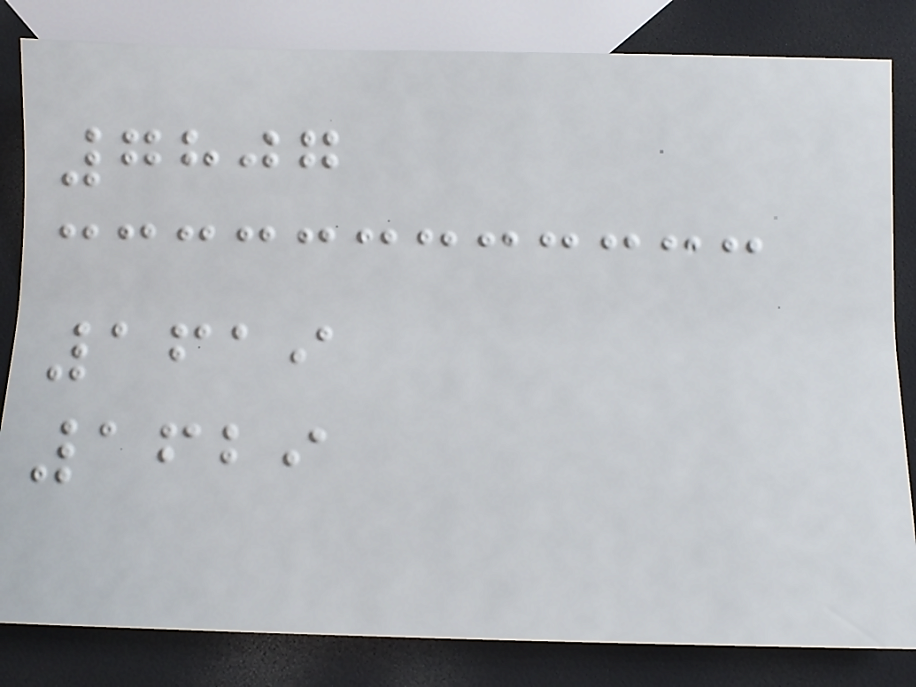7807
1619
1629
